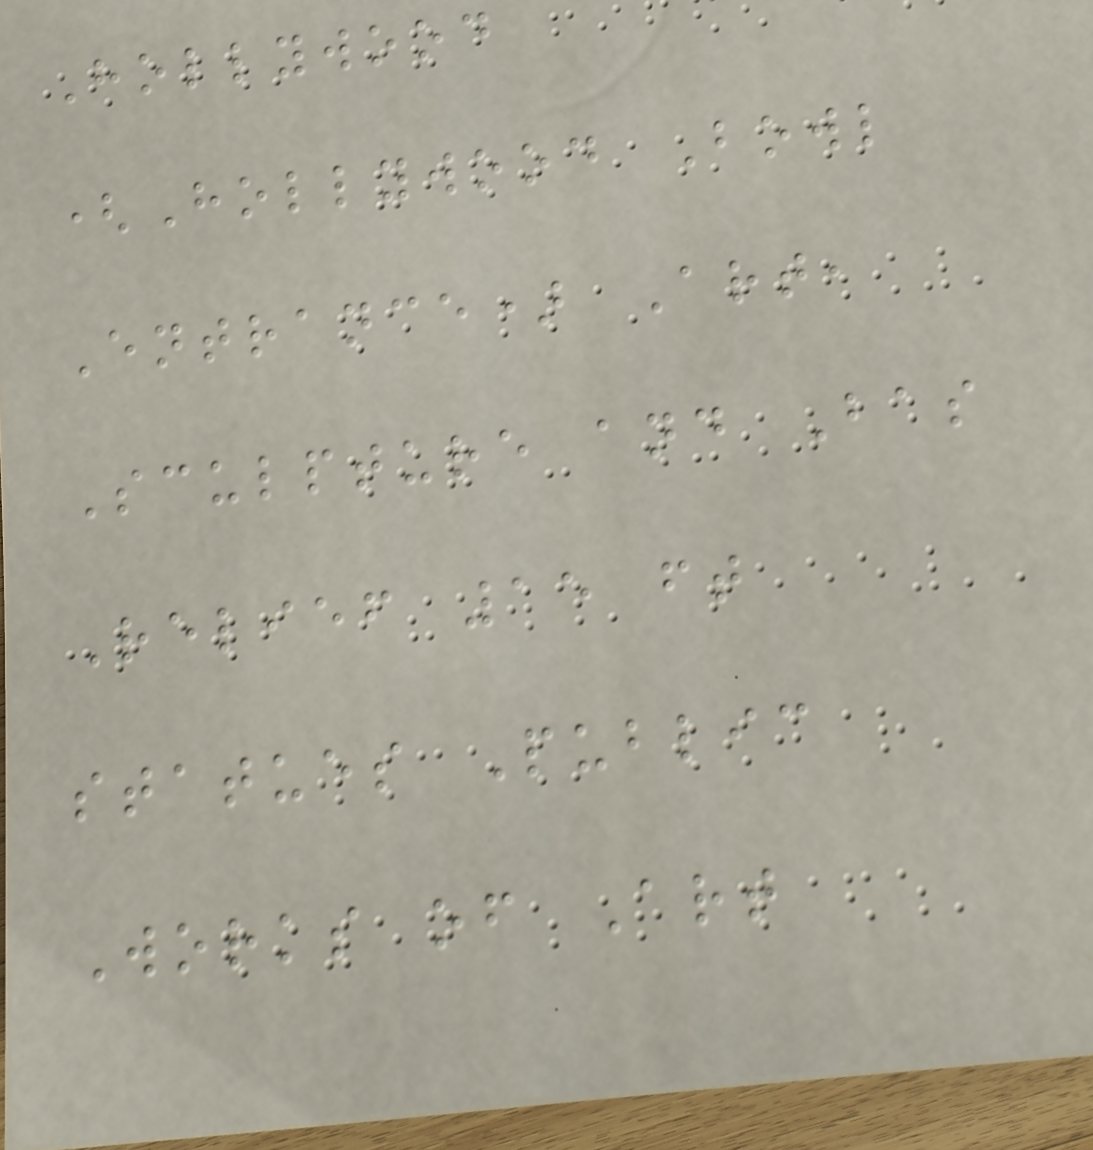Hollywood
(Hollywood Bowl
Entrance) Art,
Sculpture and Bas
Relief 15 ft
statues Public
Works of Art
